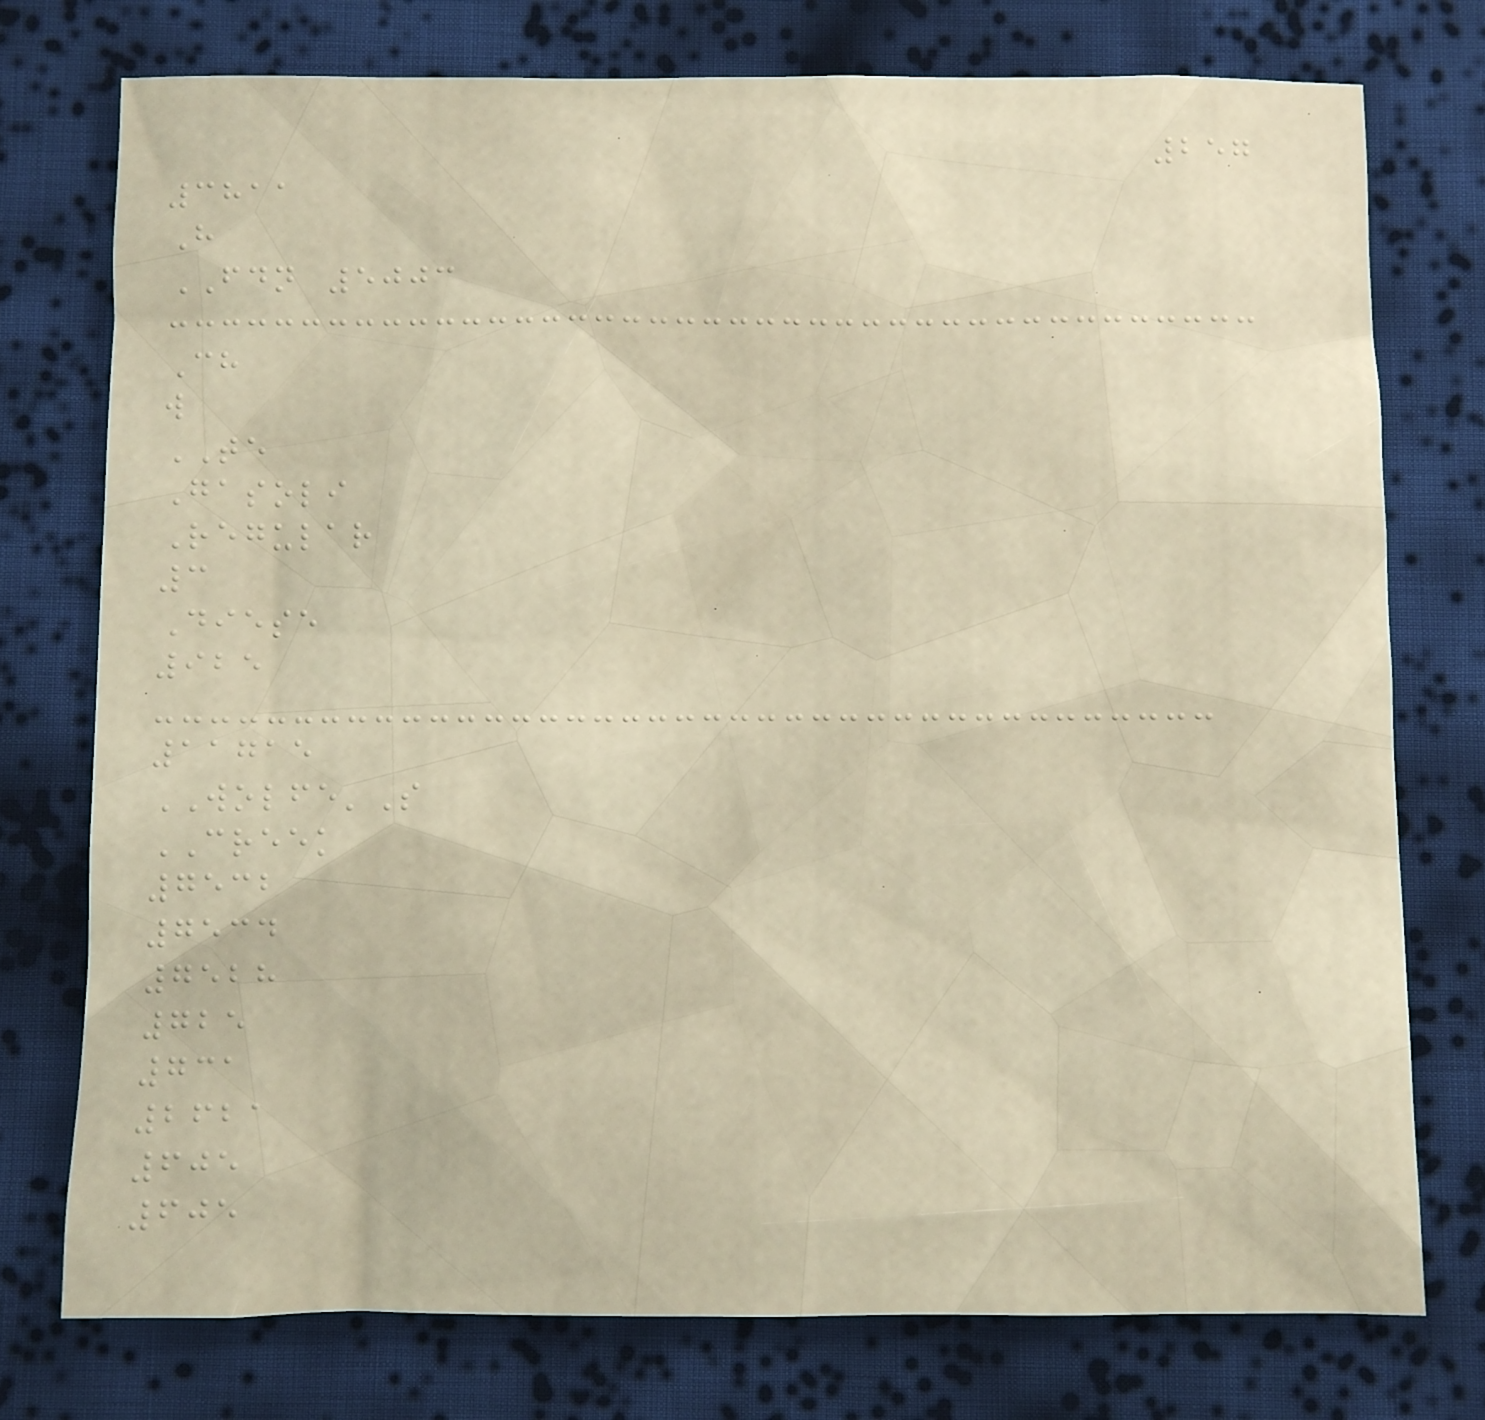257
3811
H
FDN 5003
Ch
w
TE
Gasoli
Regular
3
Diese
925
11715
WOLFE'S
CREEK
7532
7534
7528
725
731
2621
605
605
